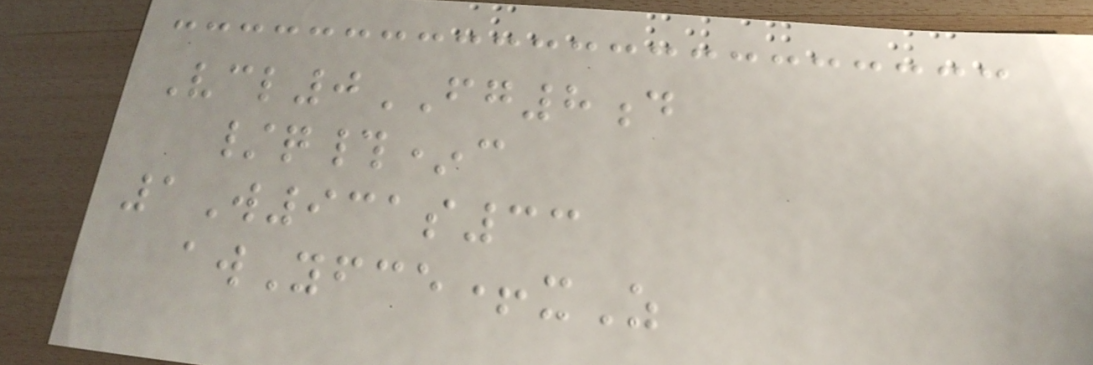Vcl0FG8d
/q#*c
1W931s33
awYfce+xZ
